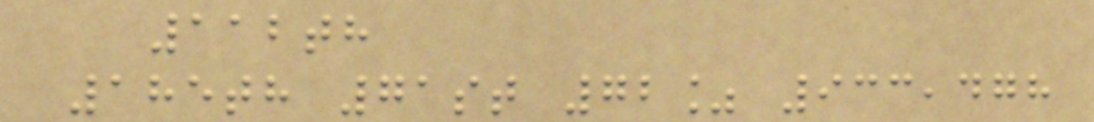112th
185th 71st 72% 933,478
